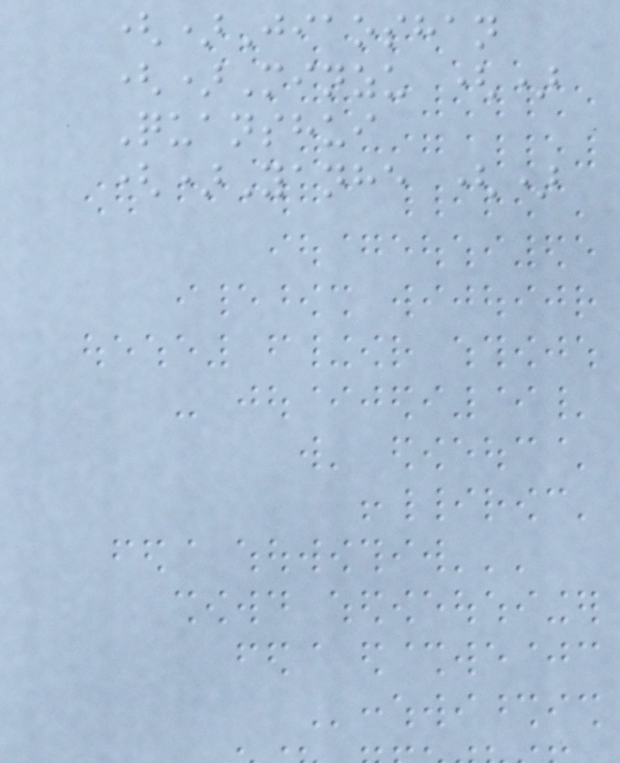()Jiaoshan
()Minzu ()
Quanshui
()Yanhe ()
